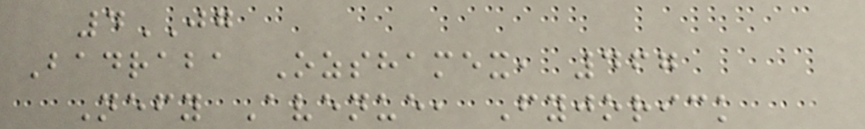4JG
Badraba Ozshamex, 467
Nefy Avenue, Fyjorick
